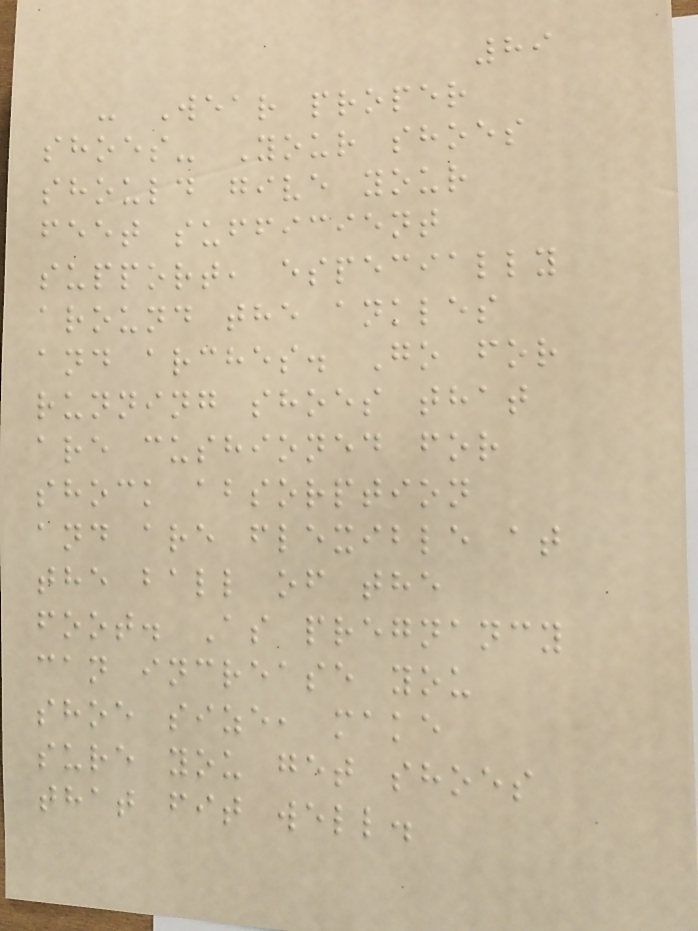89
- Wear proper
shoes- Your shoes
should give your
feet sufficient
support, especially
around the ankles
and arches. Go for
running shoes that
are cushioned for
shock absorption
and are flexible at
the ball of the
foot. As pregnancy
can increase you
shoe size, make
sure you get shoes
that fit well.
